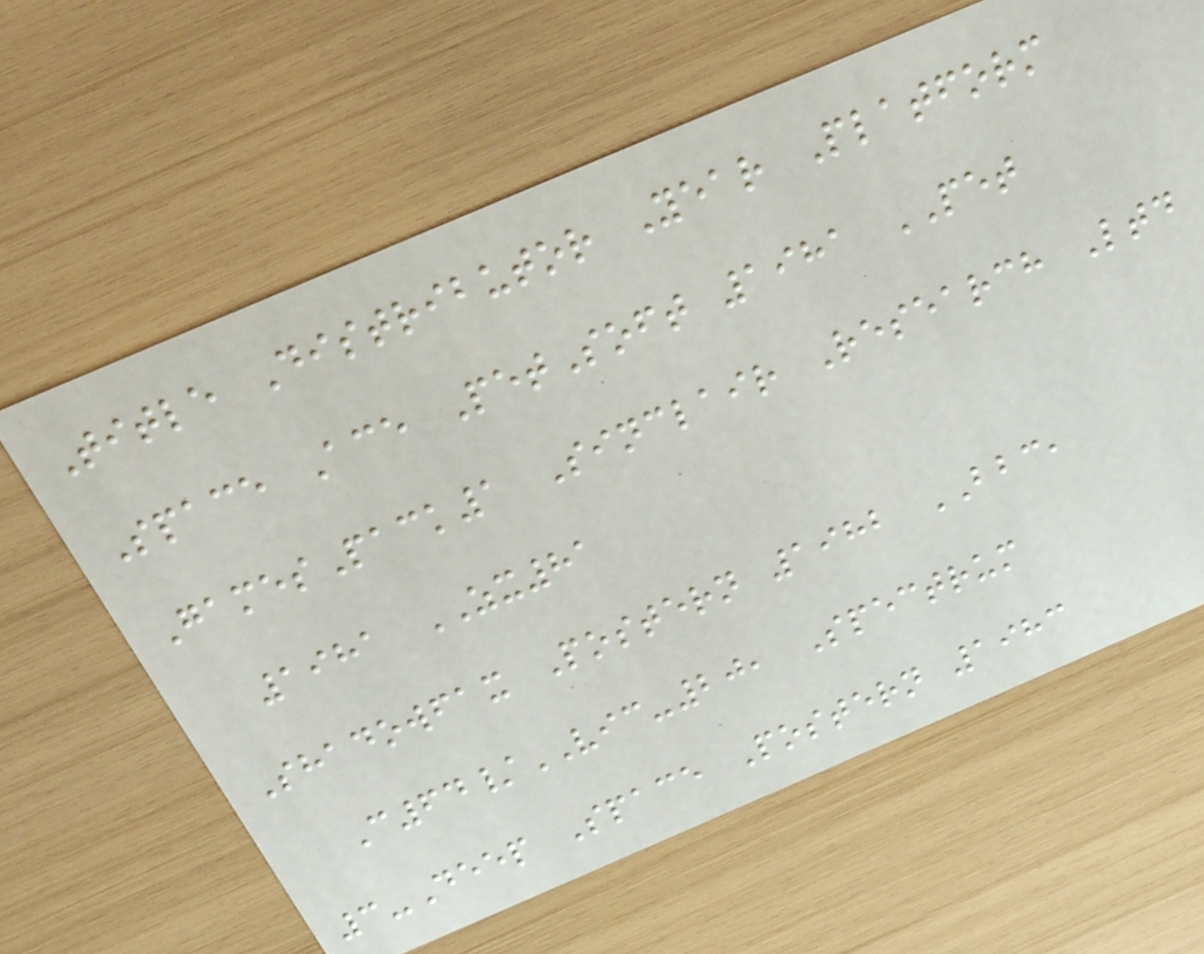Title Distributor Year Platform
Space Ace PetSoft 1981 PET
GamesPack1 Sinclair Research Ltd
1981 ZX81
Shadowfax Postern 1982 BBC,
C64/VIC-20, Spectrum
3-Deep Space Postern 1983
